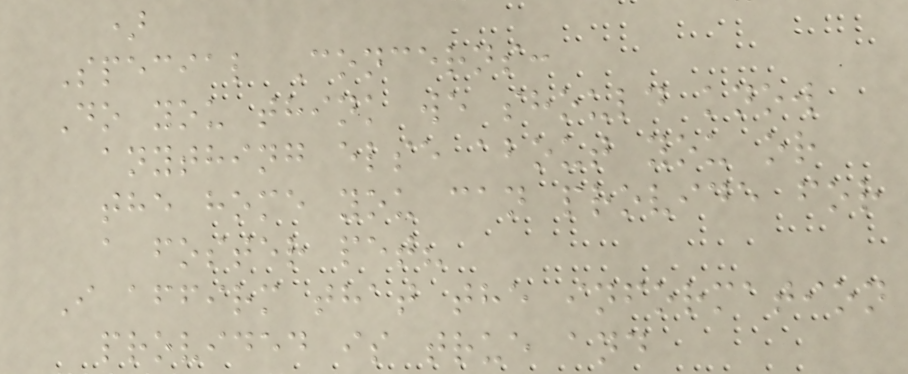)
Special Concerns:
Do you think we should know
anything else about you or
the home you can provide for
a foster pet?
I affirm that the information
provided is true and
